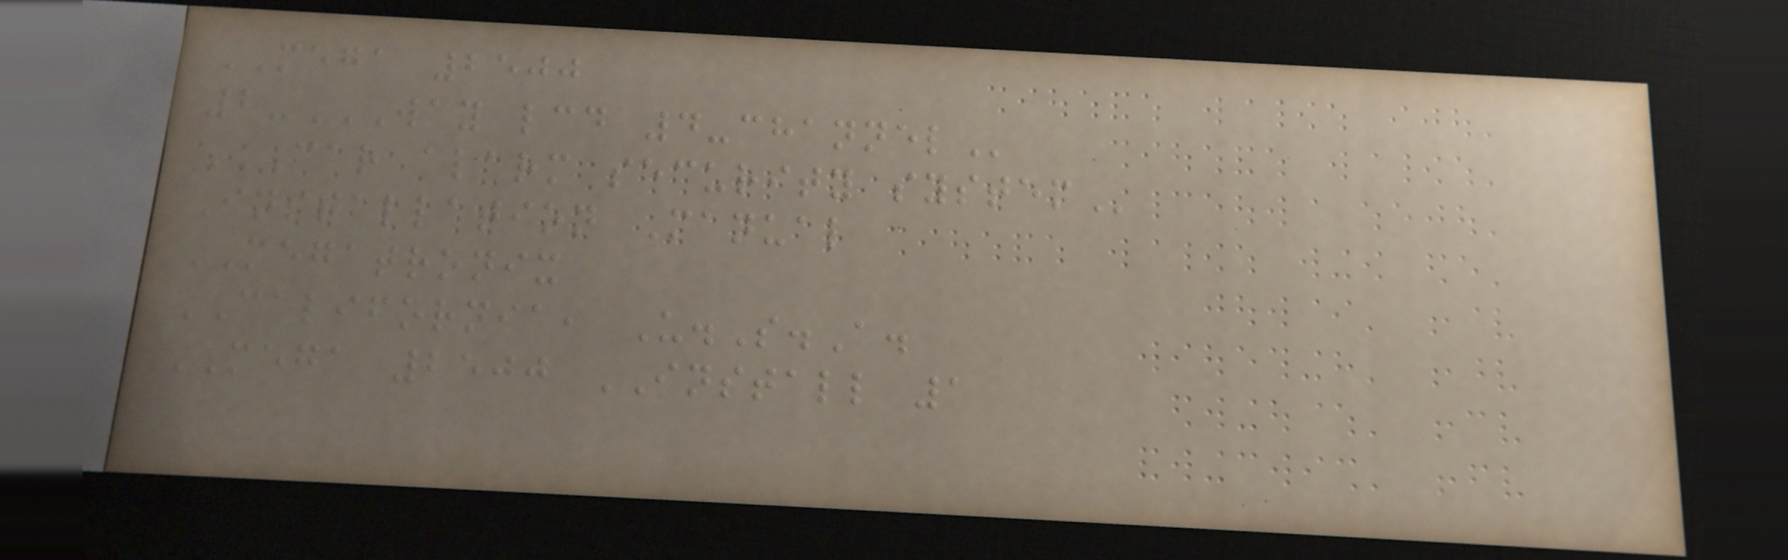MEGA 2500
2-WAY LCD 4-CHANNEL
CAR ALARM SECURITY SYSTEM
Installation Manual
MEGATRONIX
CALIFORNIA, U.S.A.
MEGA 2500 INSTALL 1
